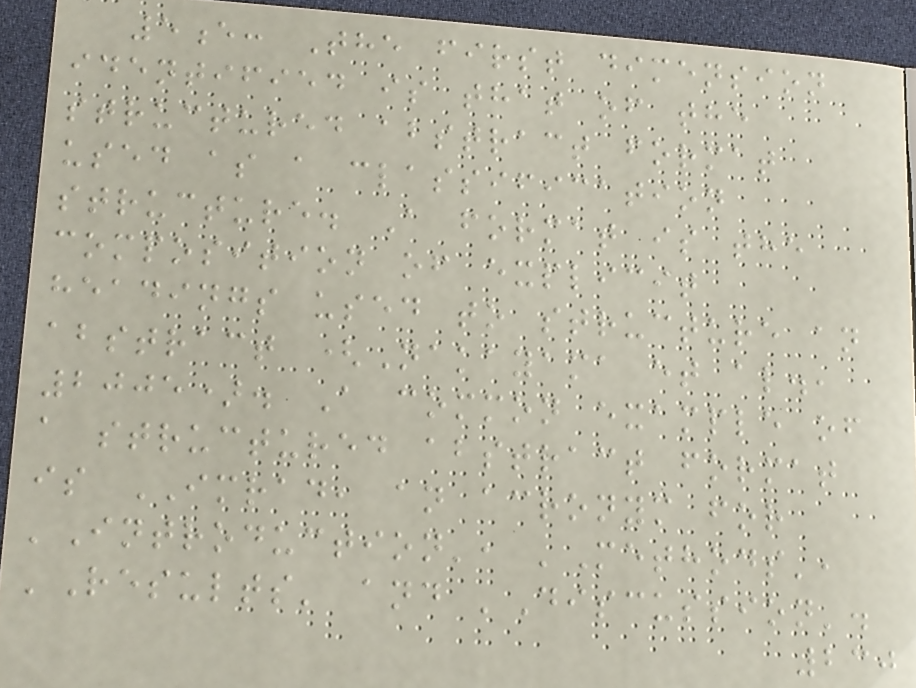5e: The first dimension
identified is that of the
structured abstract format
used as a classification
structure. A format is the
composition of explicit
headings used to structure an
abstract (Nakayama et al.,
2005). A common example of
a structured abstract format
is IMRAD, an acronym for
'Introduction', 'Methods',
'Results' and 'Discussion'.
230
